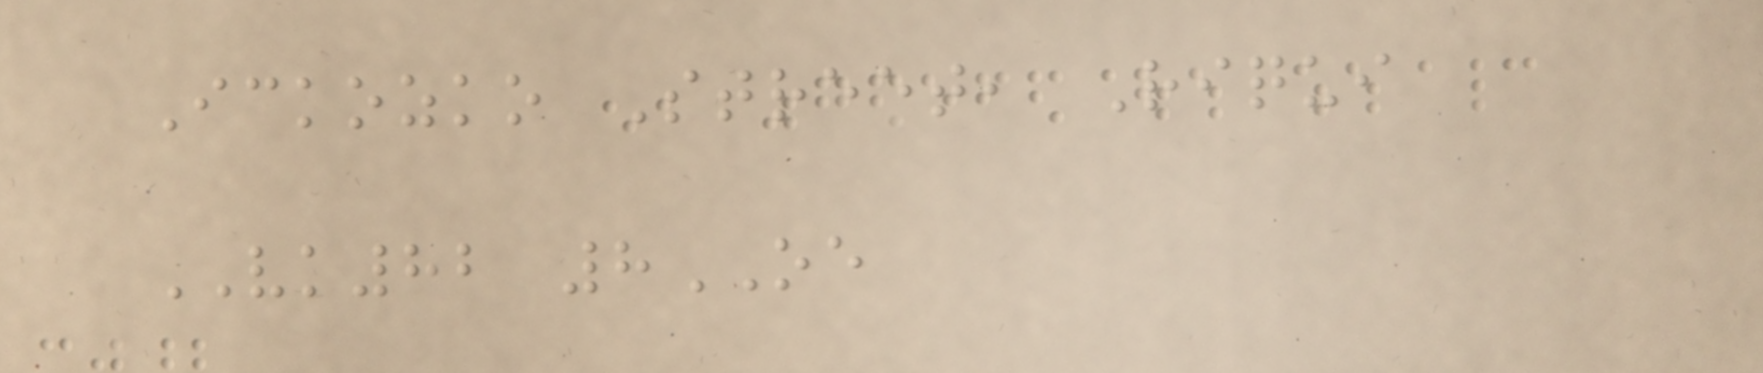Ickozko Street, Riqui
VK82 8OE
